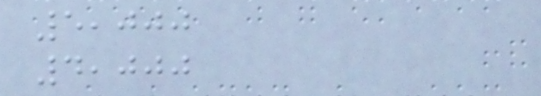5,000
4,000
